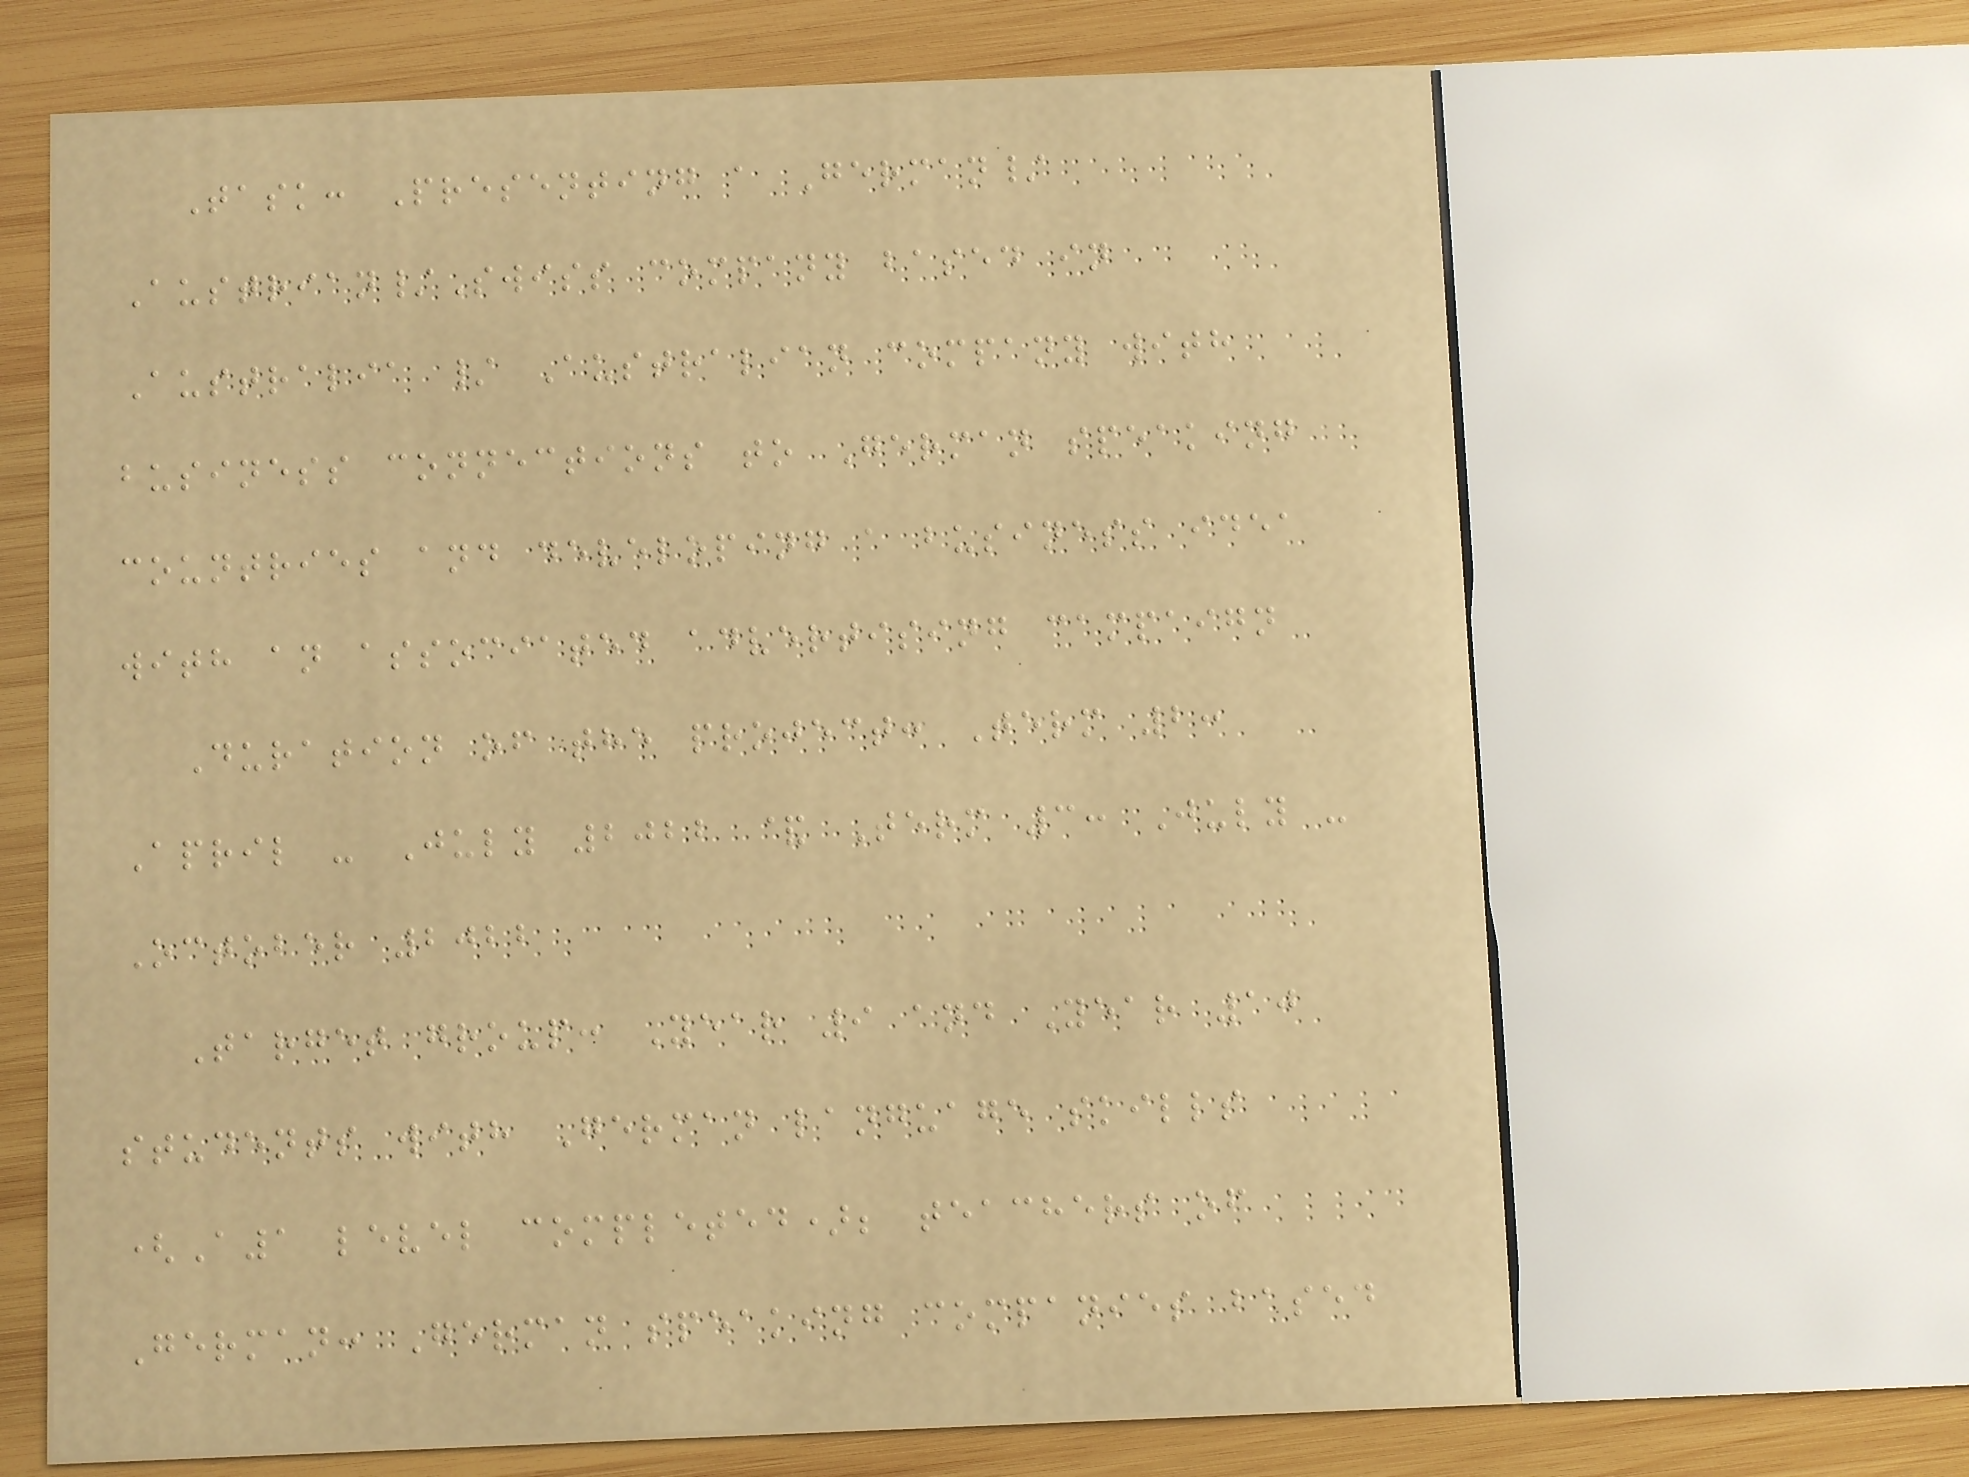Task: Presenting a German/
Austrian/Swiss company based in
Australia / Australian company with
business connections to German speaking
countries and developing a business idea
with an associated advertising campaign
Duration of the project: Term 2:
April - July 2022 & Term 3: July -
October 2022
Target group: Year 9 and Year 10
students with German language skills
(A1 level completed); teachers of
German: German speaking companies based
